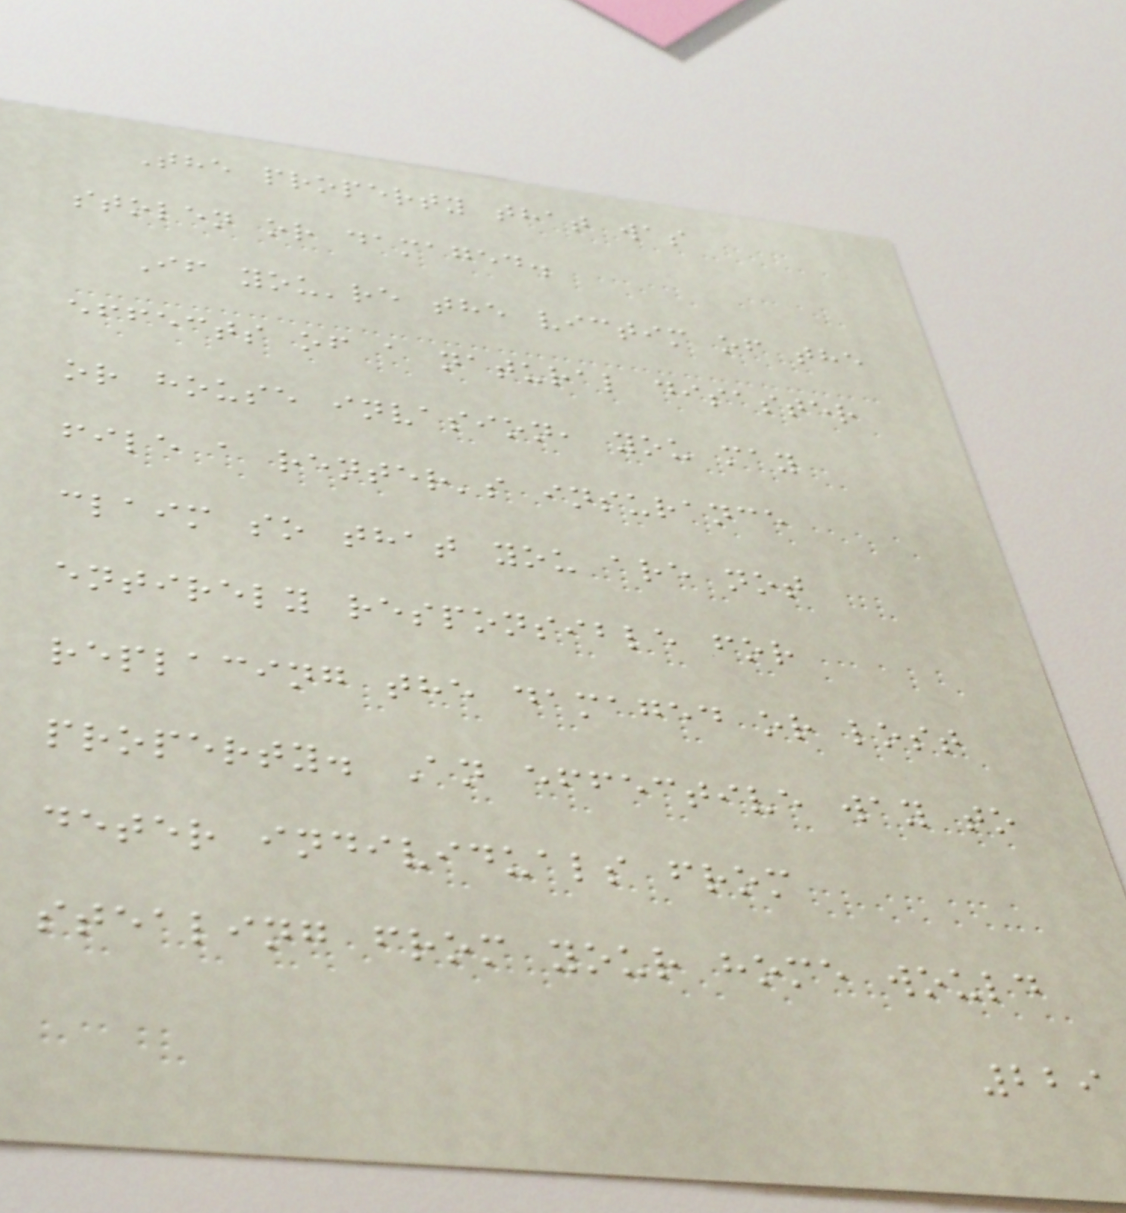The property that was
stolen or damaged.
If you're the victim of the
effects of a natural disaster
or house invasion, you may
file a renter's insurance
claim so that you are not
entirely responsible for
replacing the damaged or lost
property. An effective way to
deter individuals from
stealing from your home would
229
